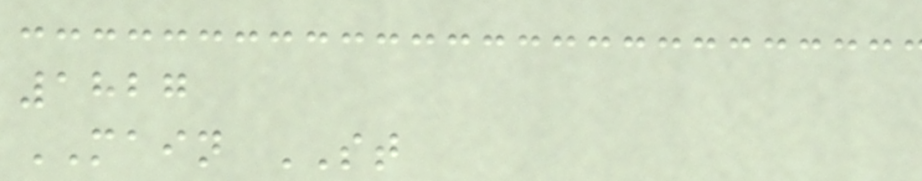1827
MAIN ST
